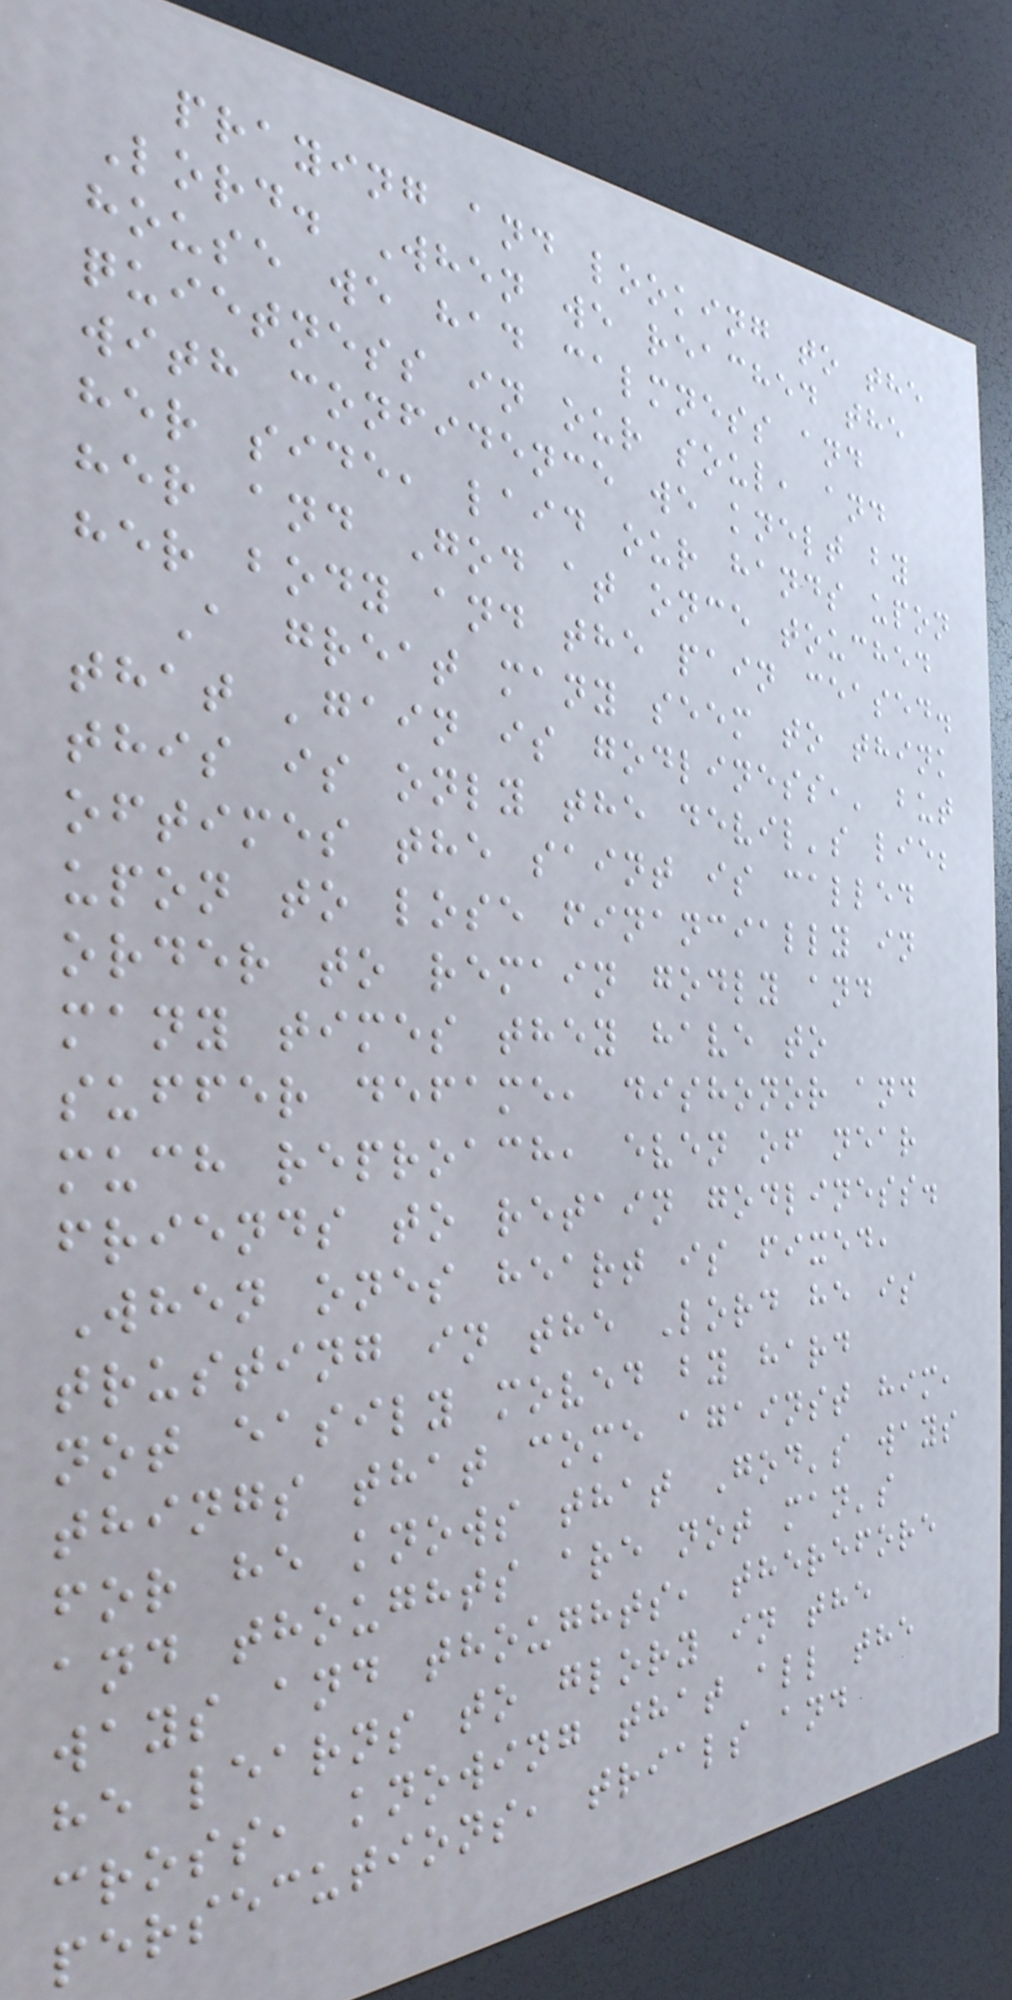praying and looking to the
Lord. When we reached the
house we had calmness and
quietness in our soul, and
with confidence we knelt by
her side, laid our hands upon
her and God at once touched
her body and the pain ceased.
A great many seem to think
that 'gain is godliness,' but
this is only the devil's lie;
oftimes the saint is called
upon to lose financially in
order to remain godly and
many times they have to
suffer defame, dishonor and
much reproach, even of near
friends to retain godliness.
When ones heart is fixed,
trusting in the Lord he is
not easily moved by hard
things that come against him,
for he knows that God's ways
and thoughts are not man's
ways and thoughts, therefore
he learns to glory in the
cross, knowing that all the
persecutions, trials and
